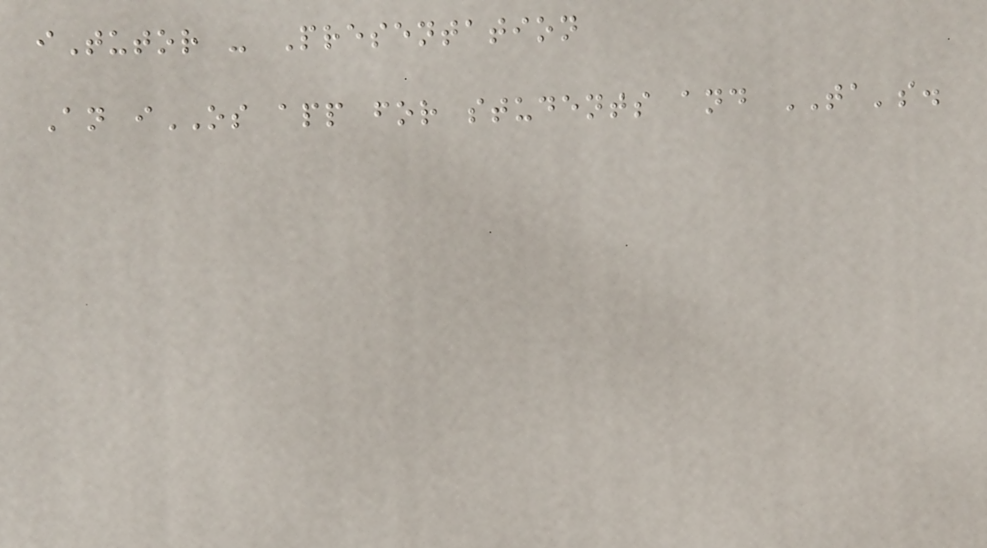iTutor - Presentation
An iOS app for students and TA's.
